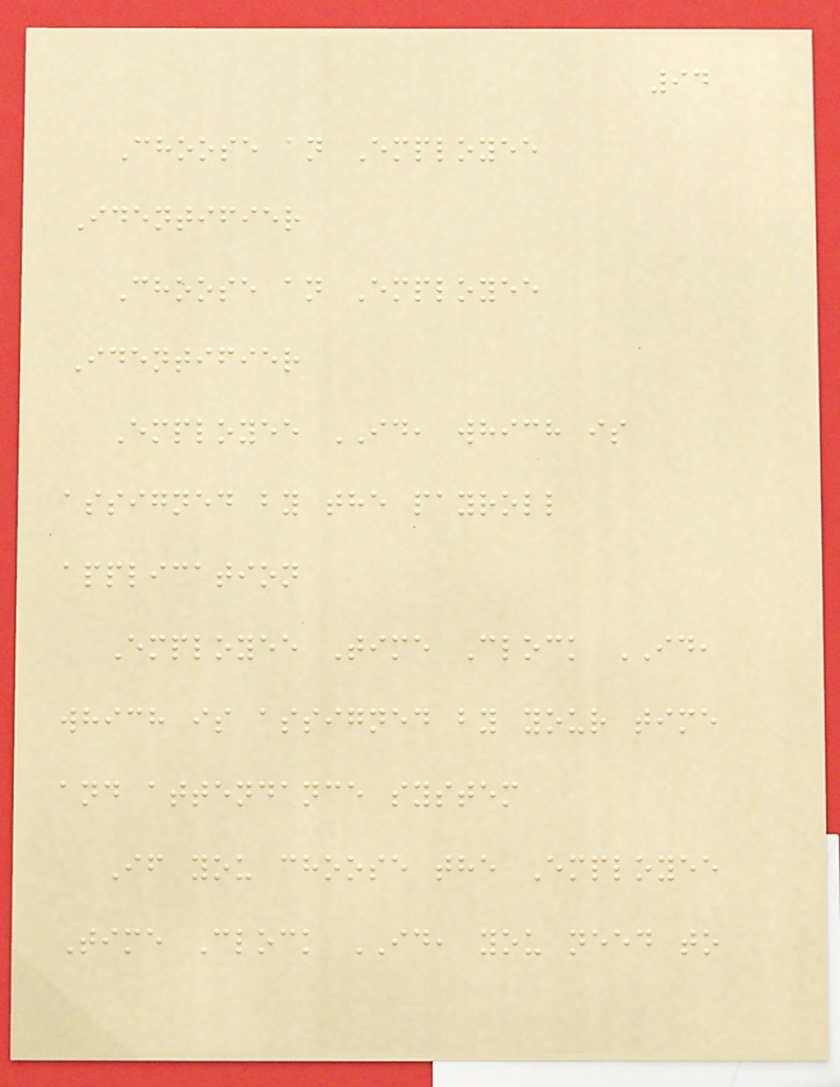94
Choose an Employee
Identifier
Choose an Employee
Identifier
Employee ID, which is
assigned by the payroll
application
Employee Time Clock ID,
which is assigned by your time
and attendance system
If you choose the Employee
Time Clock ID, you need to
